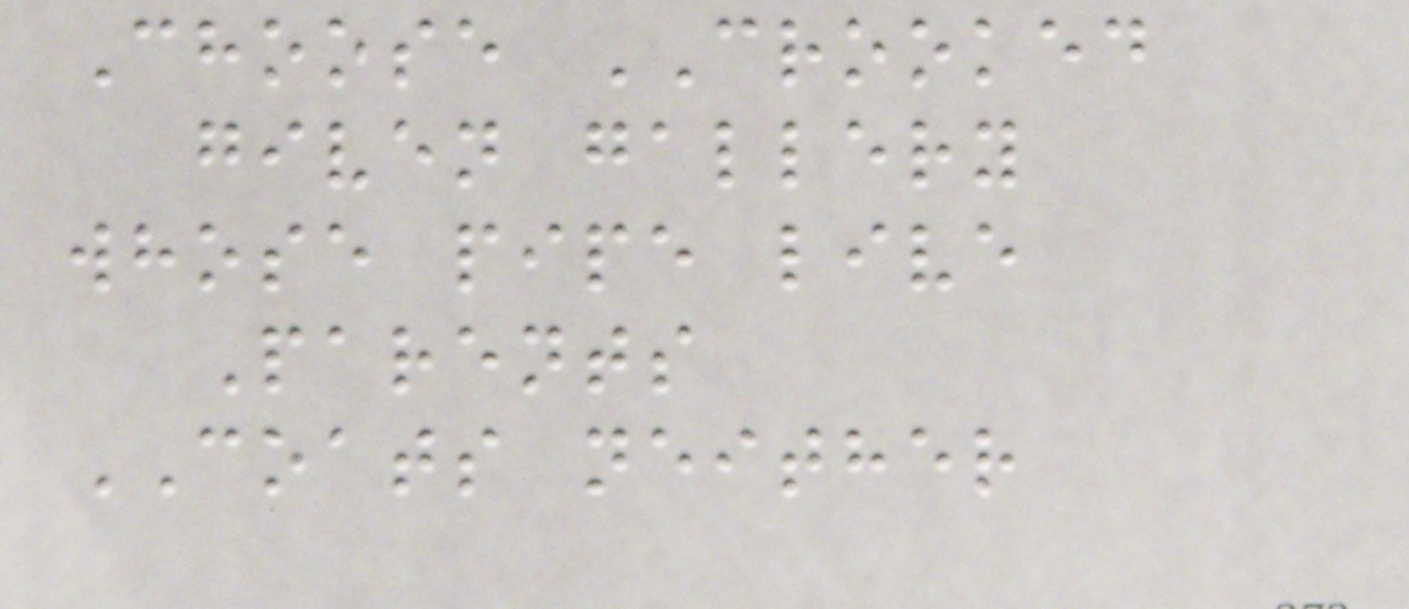Choose CROOKED
given gallery
whose pipe live
Parents
COATS neither
